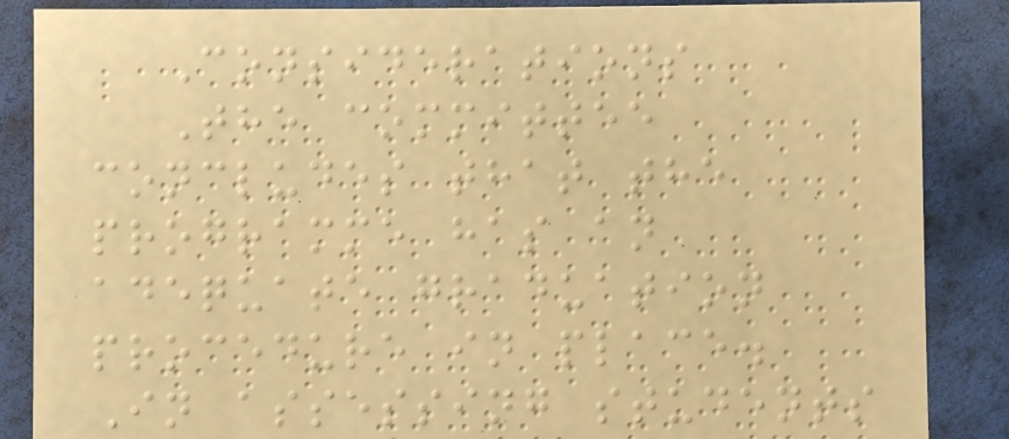Considerations
The committee
concludes that the
programme has an
adequate graduation
procedure in place.
In assessing students
